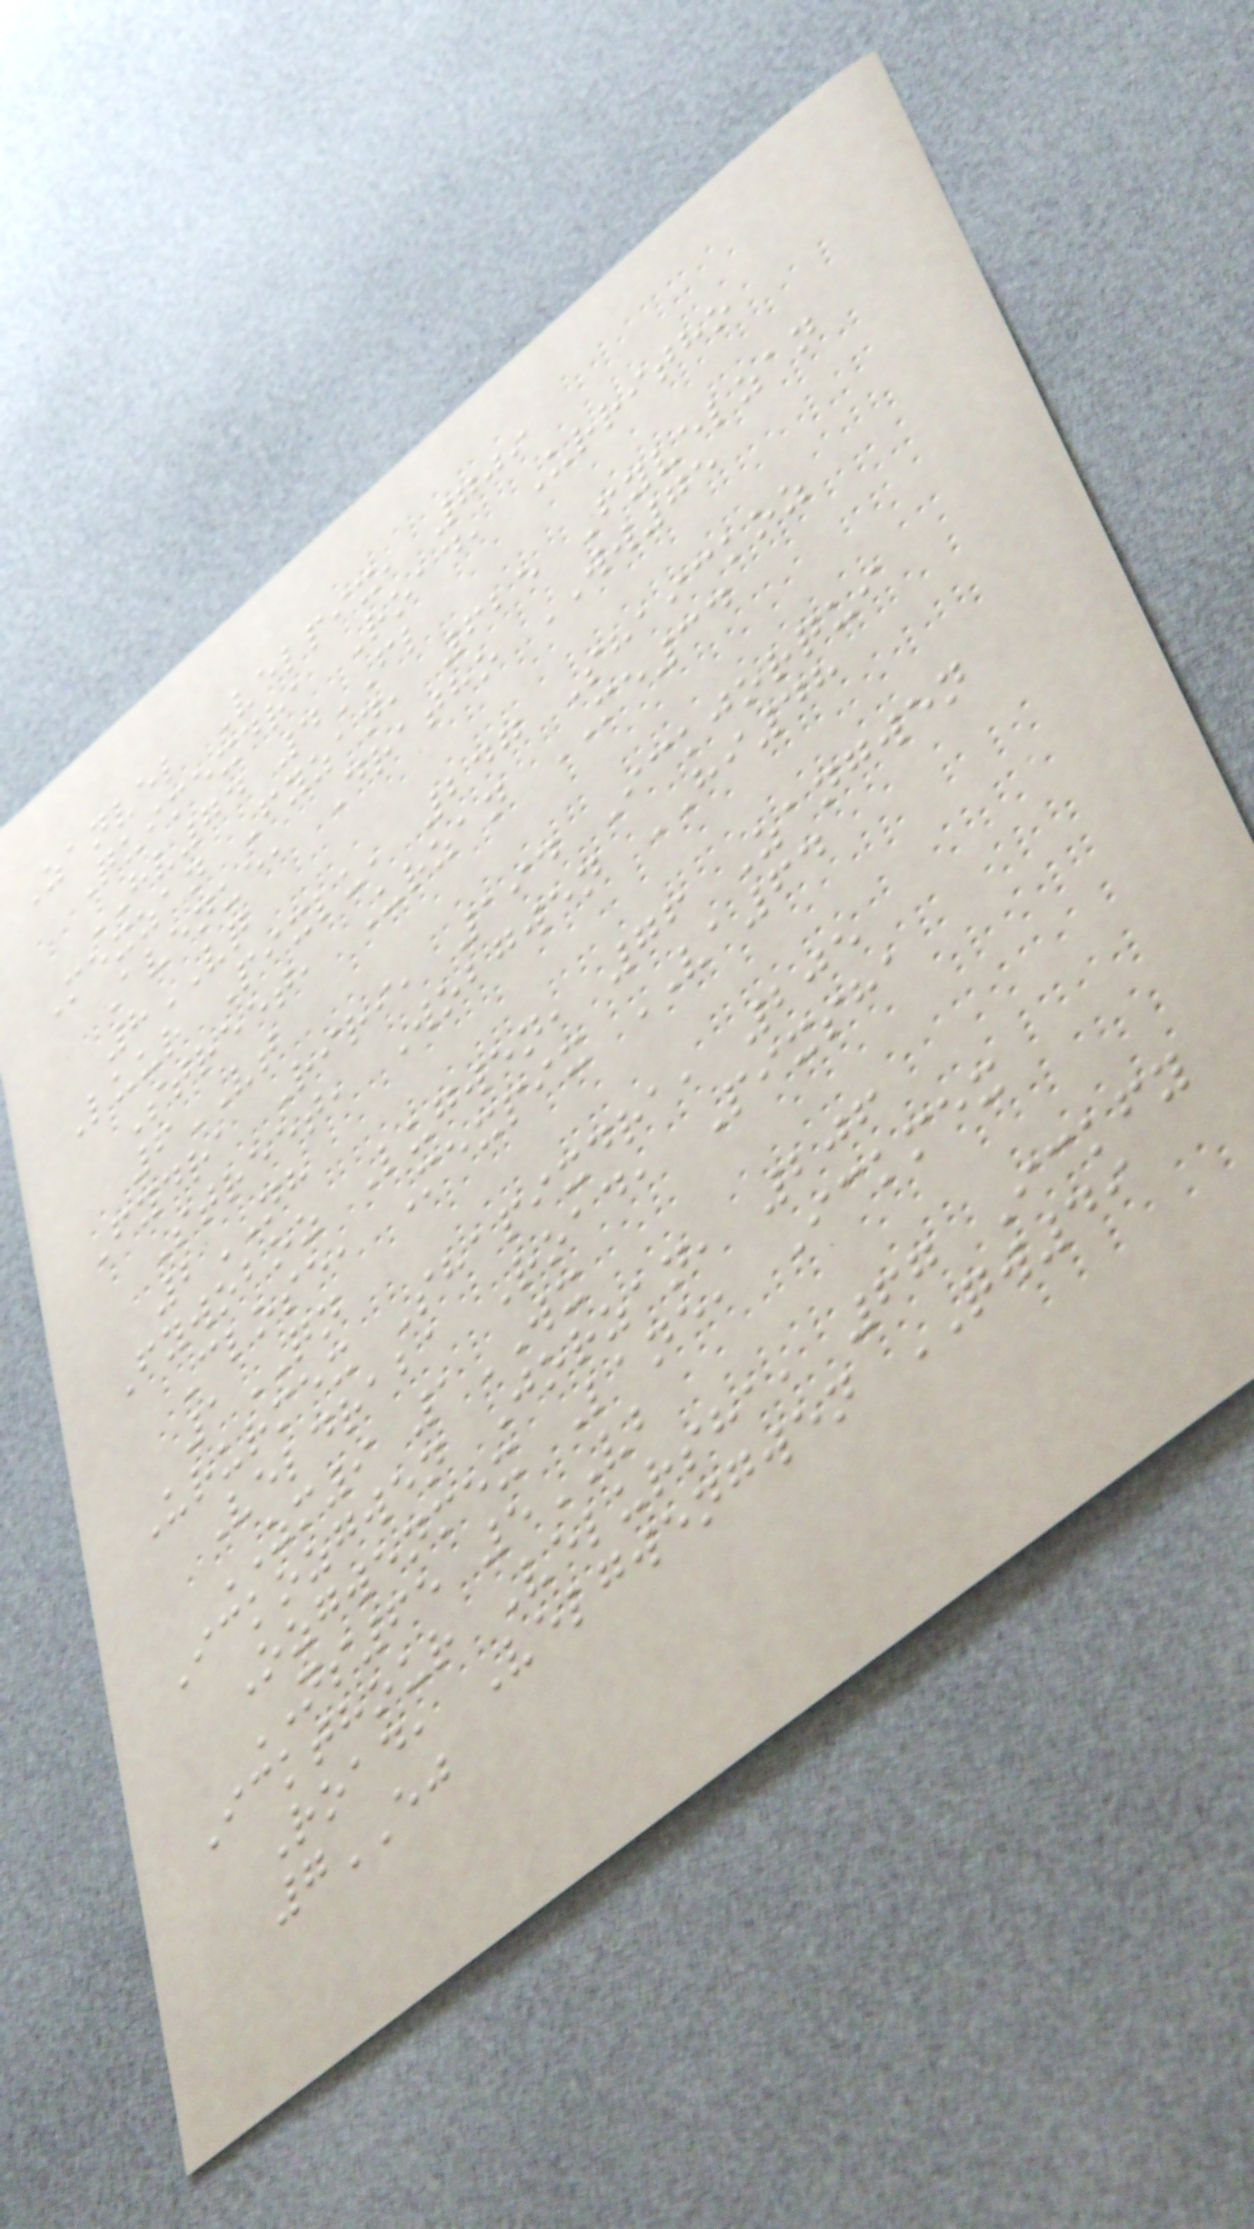Zanvel Velpix, 709
Quimexdra Road, Urritho
HV74 4FL
Mexzan Fyzan, 625 Fyvelzan
Avenue, Dratho WW75
8VQ
Luur Pixlu, 247 Shaickoz
Street, Urzan ME34
6VT
Fydra Riri, 194 Ickjorqui
Street, Wobgwen HI48
2NH
Fywoboz Lugwen, 76 Zangwen
Close, Mexpix VA64
1QN
Ururmex Shapixdra, 205
Veldraba Road, Pixsha
ZM9 1WX
Ickozgwen Jorzan, 206
Ozgwenmex Lane, Ickmex
NS65 5VB
Ickthour Velursha, 67 Ickfy
Road, Velgwengwen QW49
7EJ
